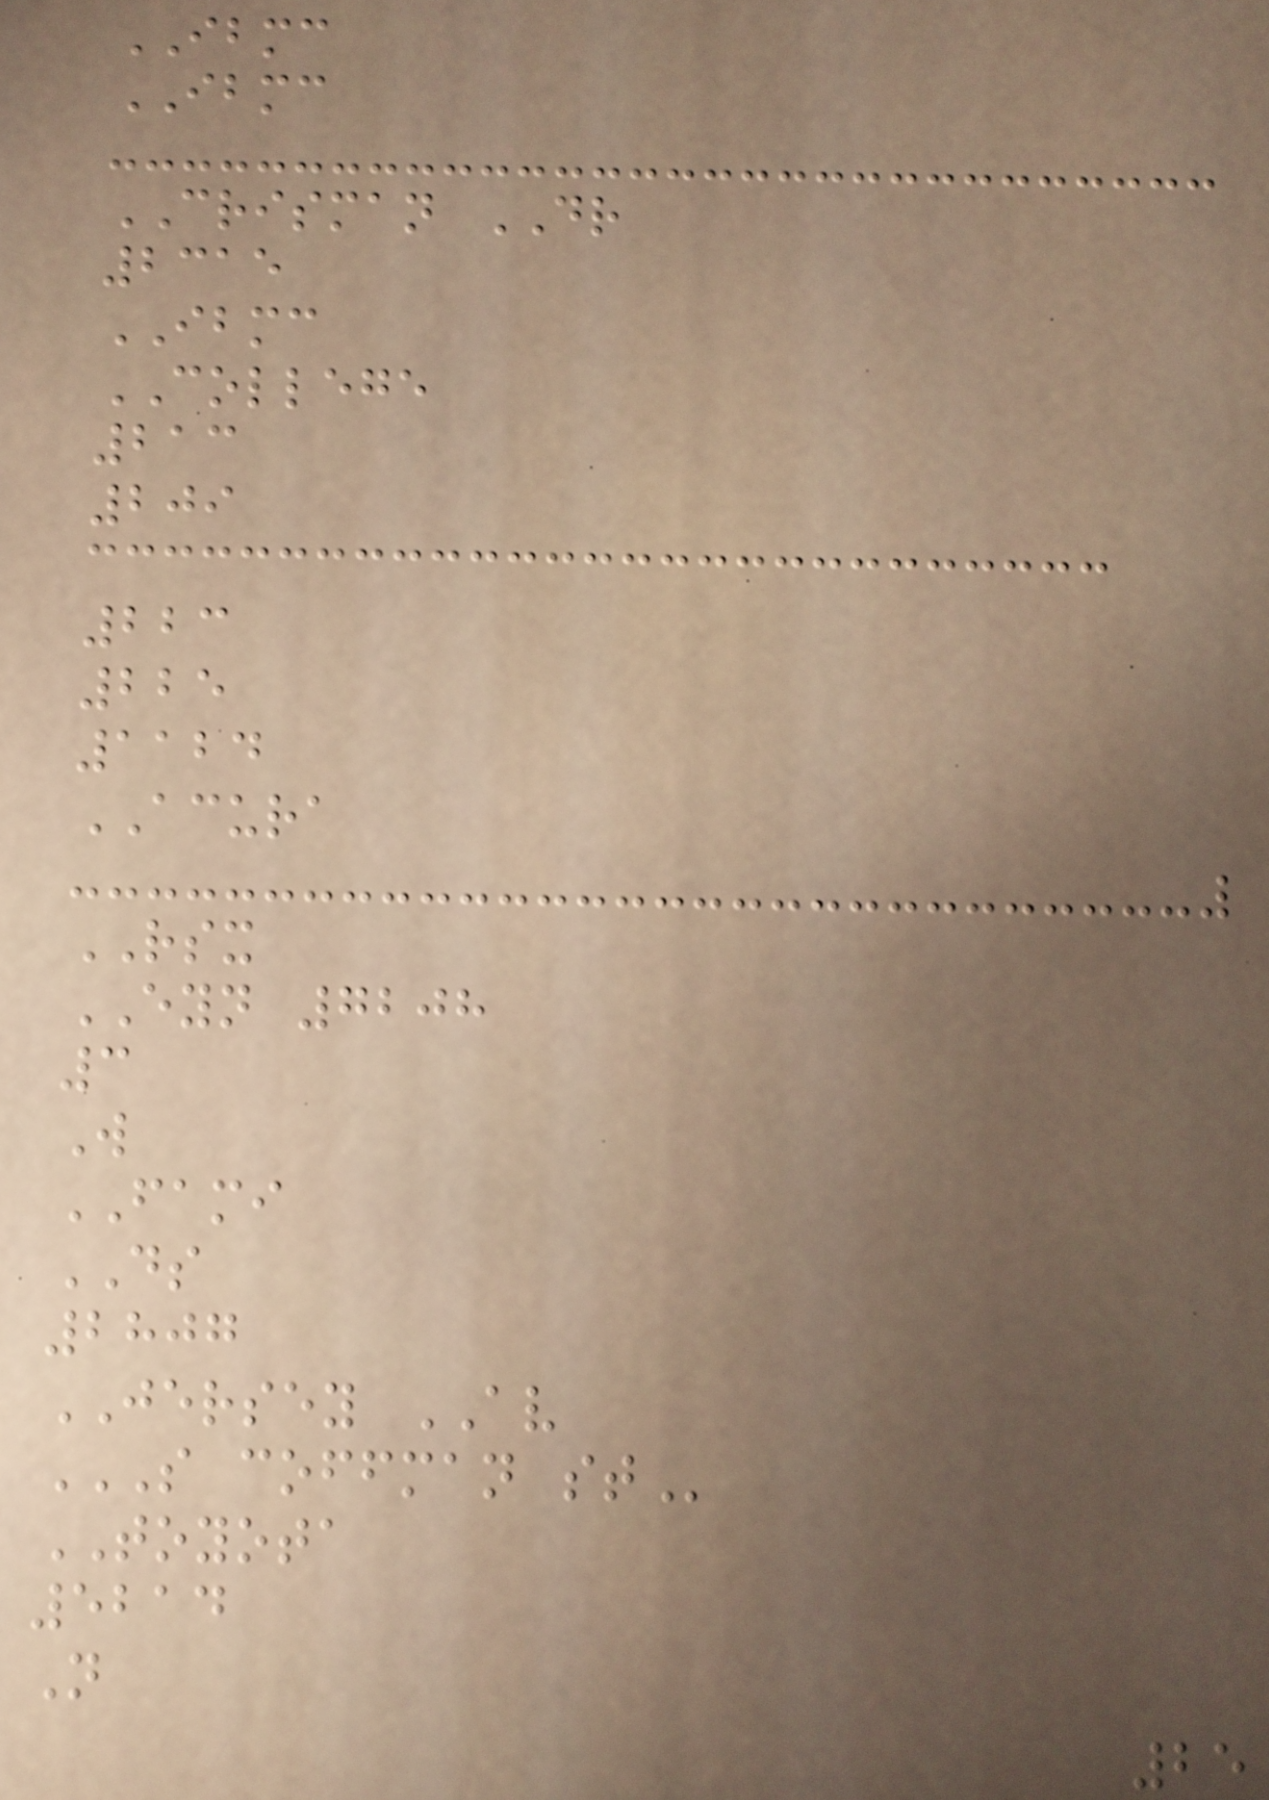IBMC
IBMC
CRISMAN DR
2315
IBMC
COLLEGE
213
209
223
225
1124
ACURA
RSX
EYN 7208
3
W
FAMI
DS
2807
JERSEY AV
S COFFMAN ST
TOYOTA
5214
N
25
